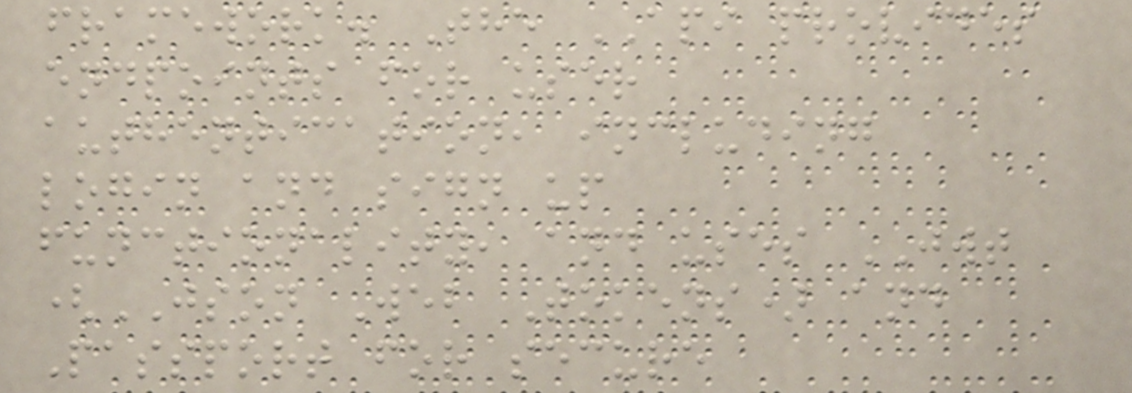framework. The API provides
endpoints for user
authentication, including
login and sign up
functionality, and uses JWT
(JSON Web Tokens) and
Passport for secure
